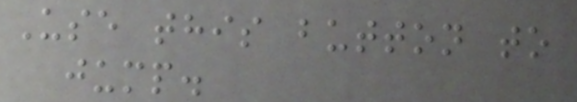Use this button to
jump.
